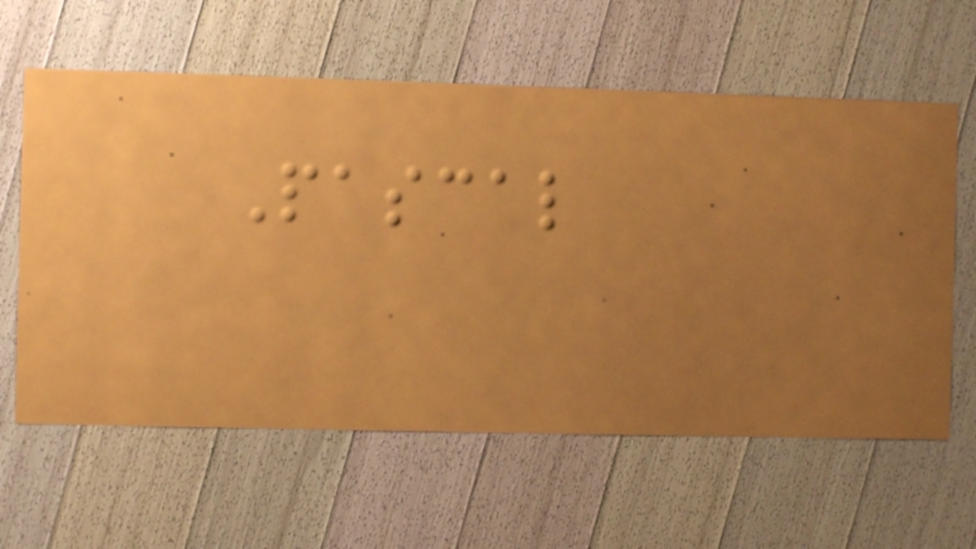Pascal
